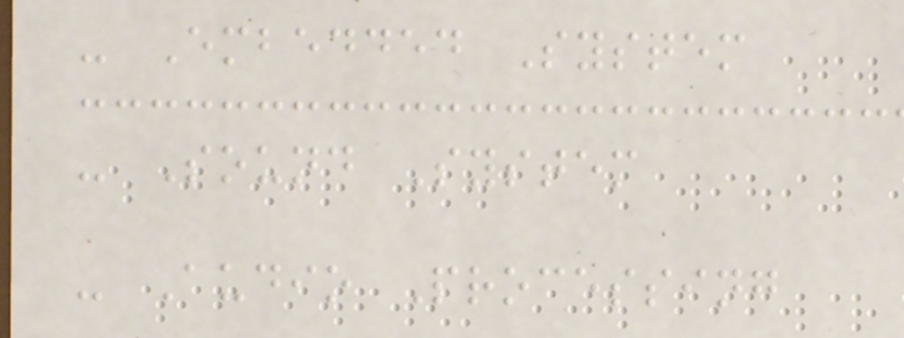- Embedded System
- Sound System
- Audio Processing
